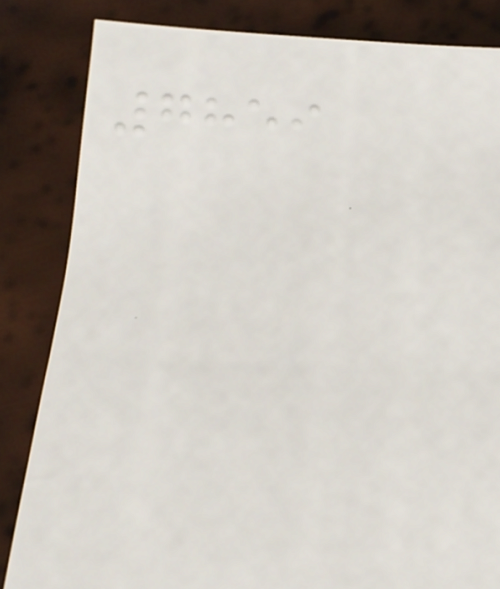7859
